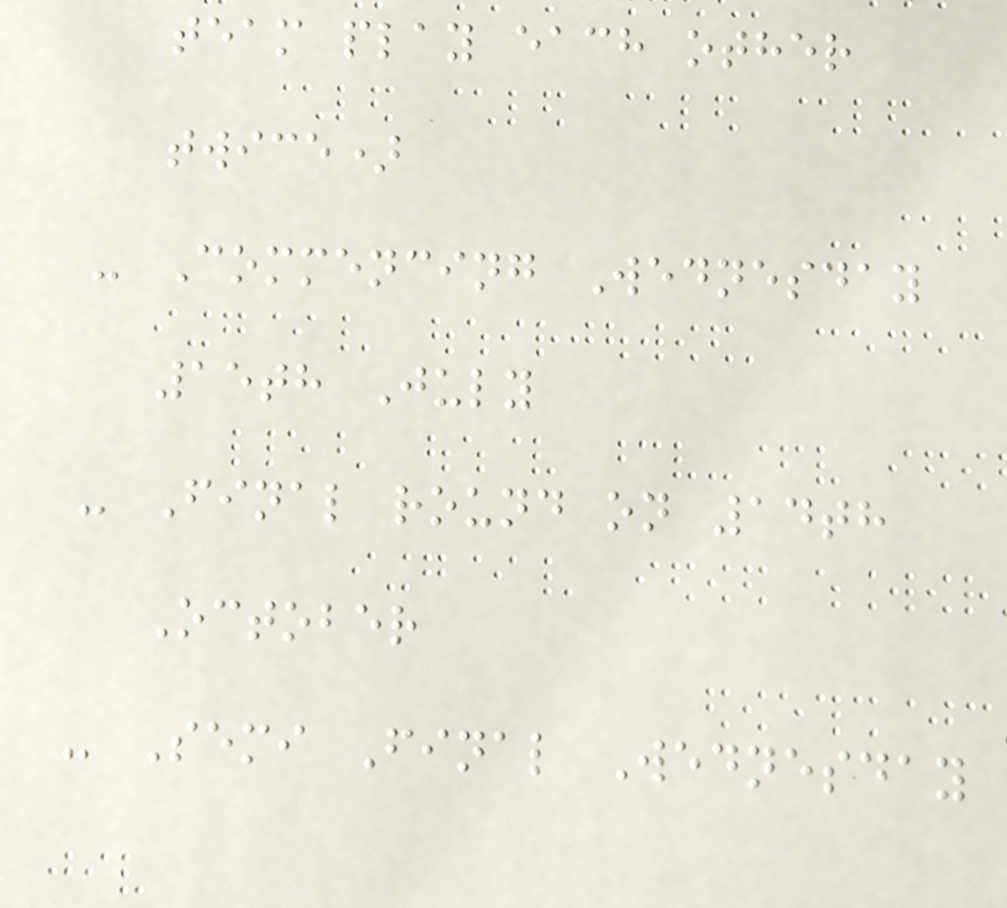team play each other
twice)
- Commencing Wednesday
15th July
- Final round on 14th
October
- Semi Final Wednesday
